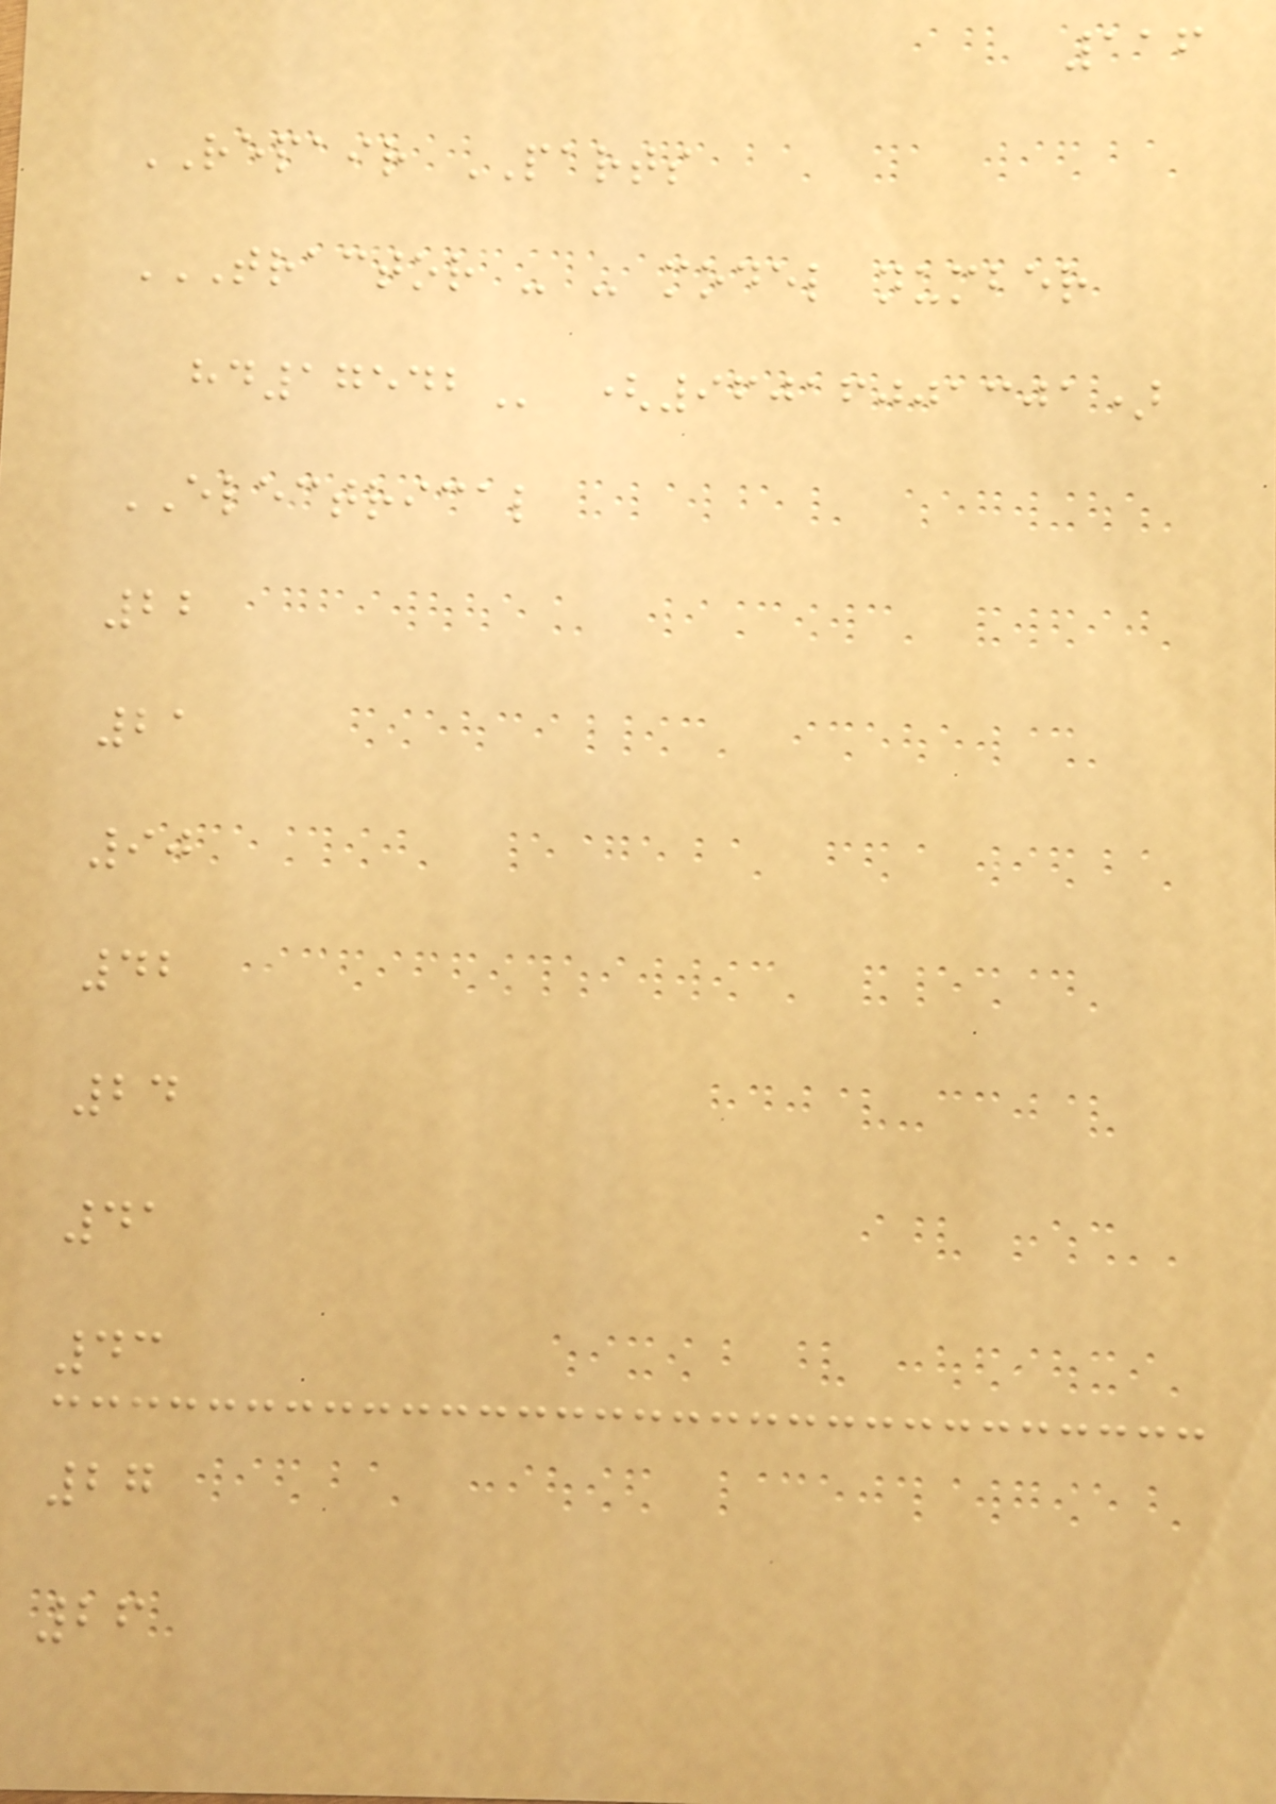116
REPAIR PARTS
TRACTOR - - MODEL NUMBER
HD17542 (96016001301)
ELECTRICAL
22
21
90
42
24
41
43
27
26
